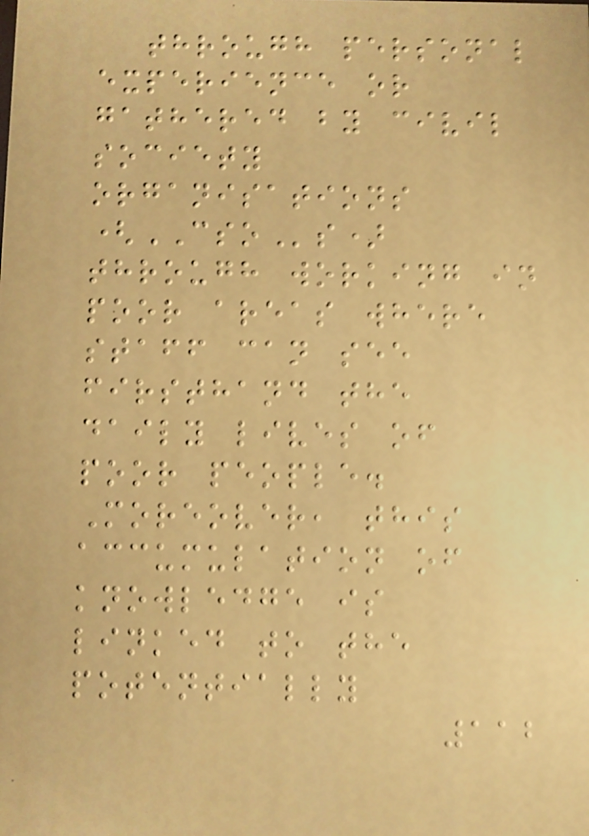through personal
experience or
gathered by civil
society
organisations
(CSOs)
through working in
poor areas where
staff can see
firsthand the
daily lives of
poor people.
Moreover, this
accumulation of
knowledge is
linked to the
potentially
112
